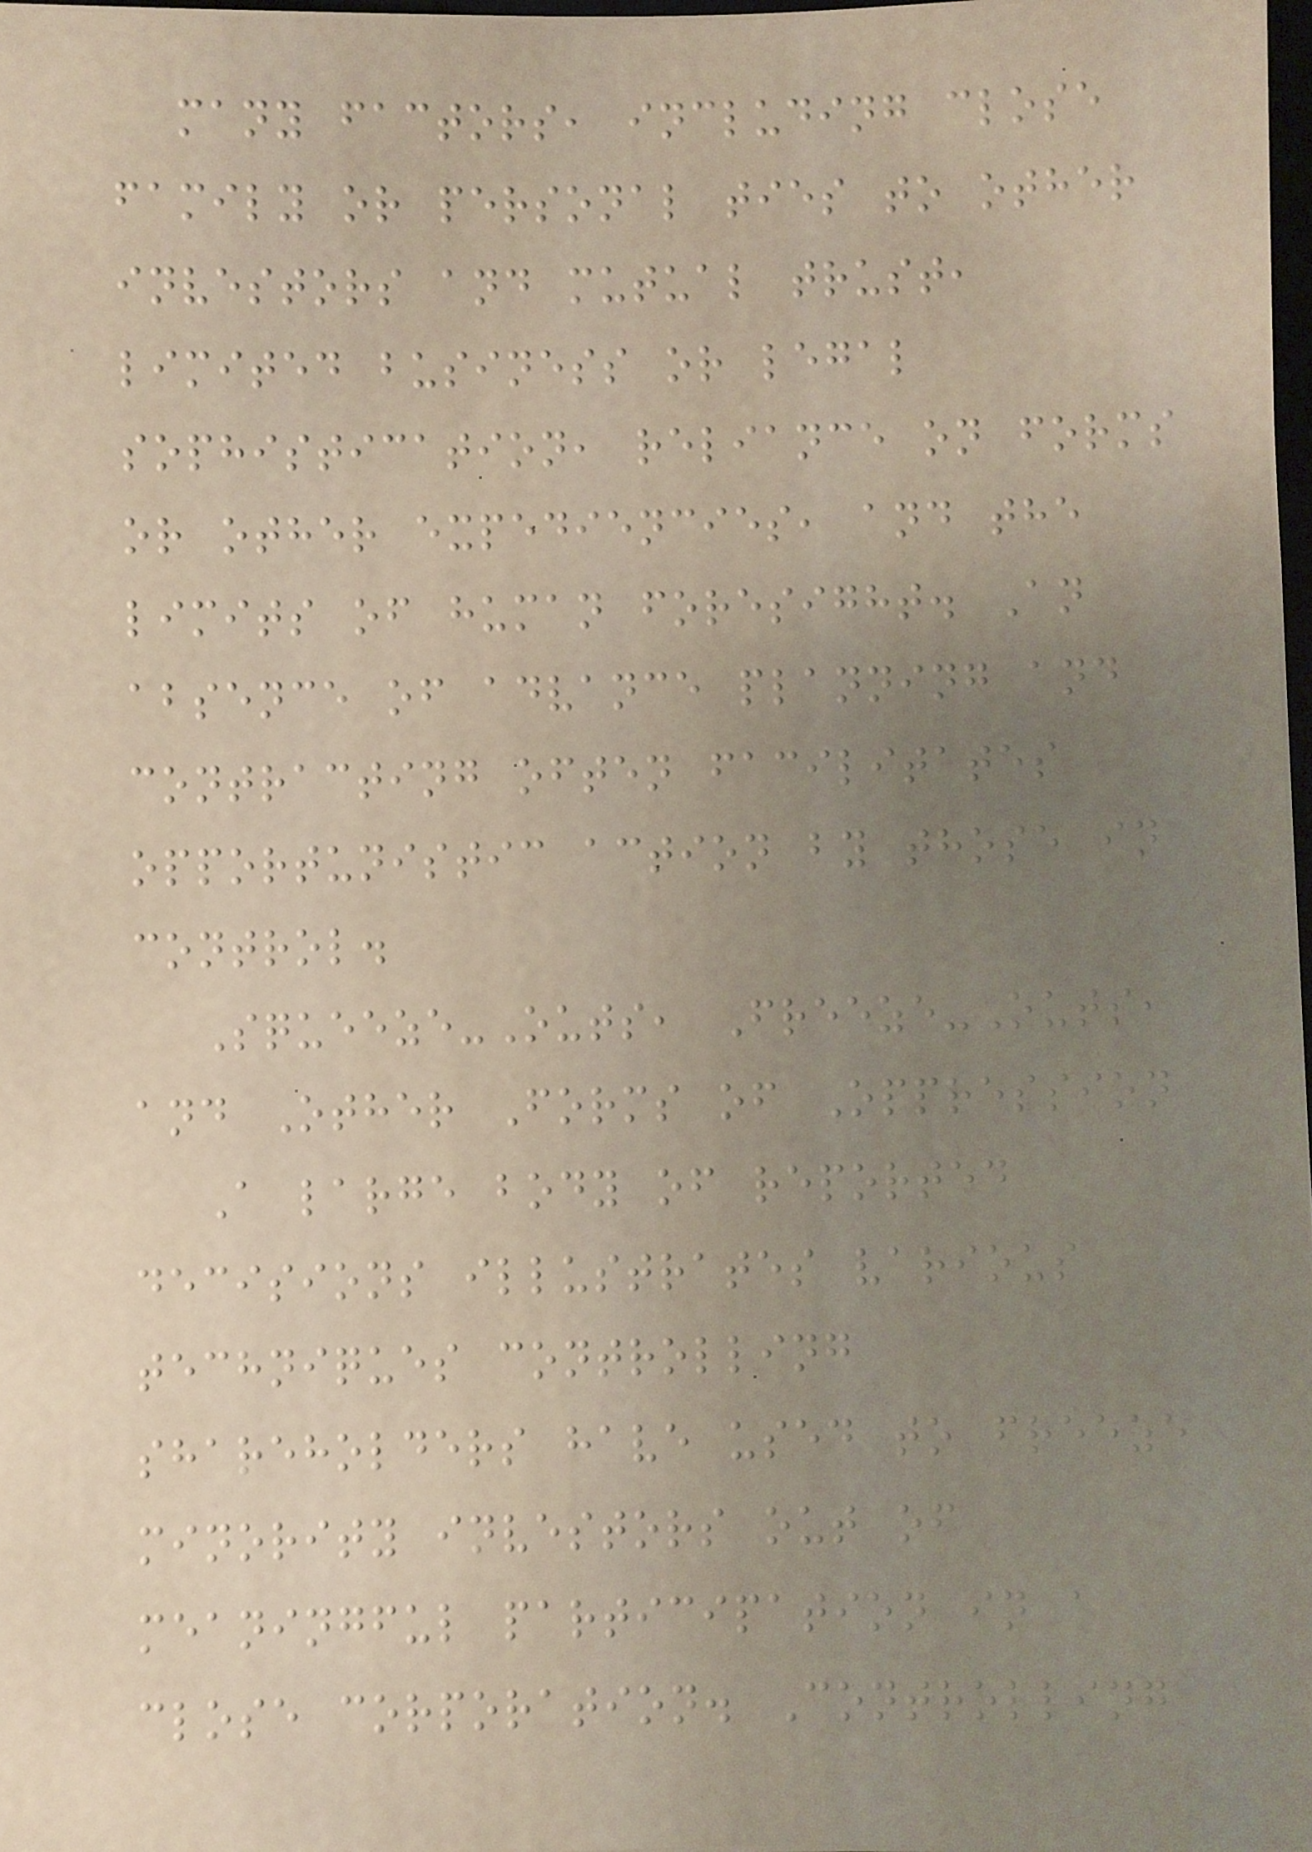many factors, including close
family or personal ties to other
investors and mutual trust,
limited business or legal
sophistication, reliance on forms
or other expediencies, and the
limits of human foresight. An
absence of advance planning and
contracting often facilitates
opportunistic action by those in
control.
Squeeze-Outs, Freeze-Outs,
and Other Forms of Oppression
A large body of reported
decisions illustrates various
techniques controlling
shareholders have used to freeze
minority investors out of
meaningful participation in a
close corporation. Controlling
